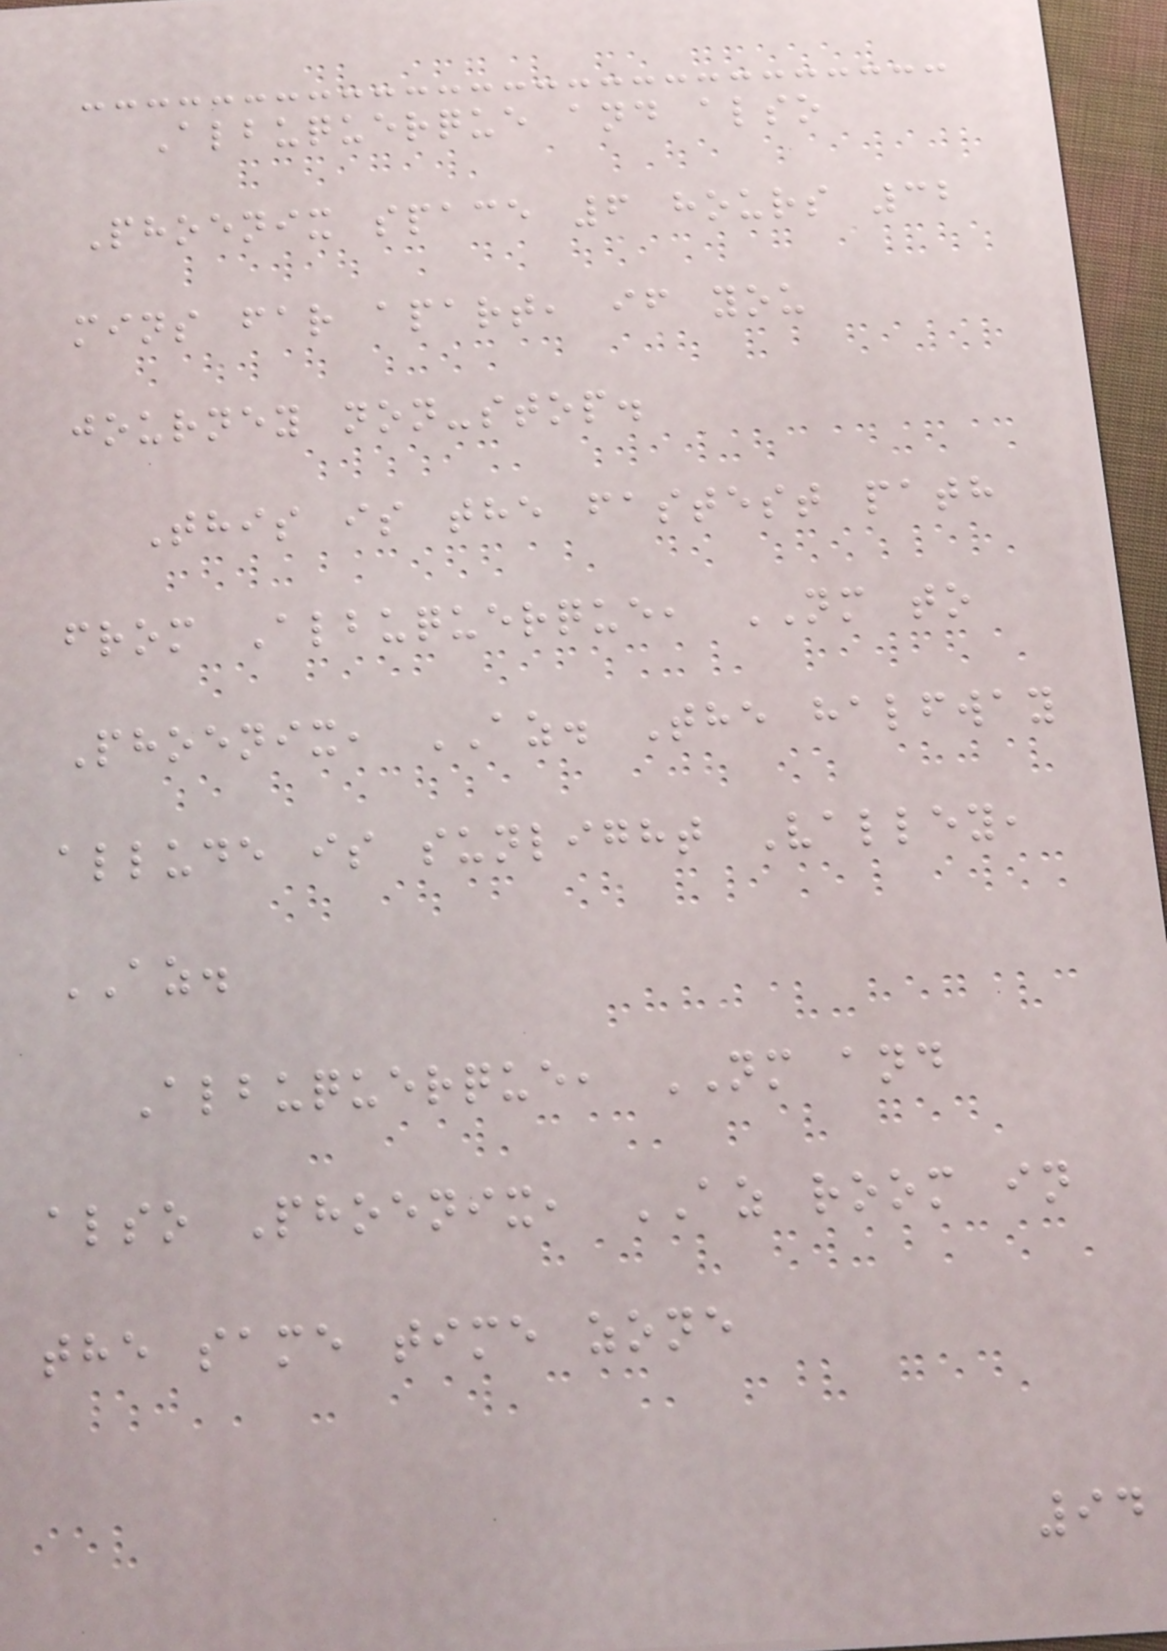Albuquerque and also
Phoenix space 6 hours 32
mins far apart, if you
journey non-stop.
This is the fastest path
from Albuquerque, NM to
Phoenix, AZ. The halfway
allude is sunlight Valley,
AZ.
Albuquerque, NM and
also Phoenix, AZ room in
the same time zone
94
